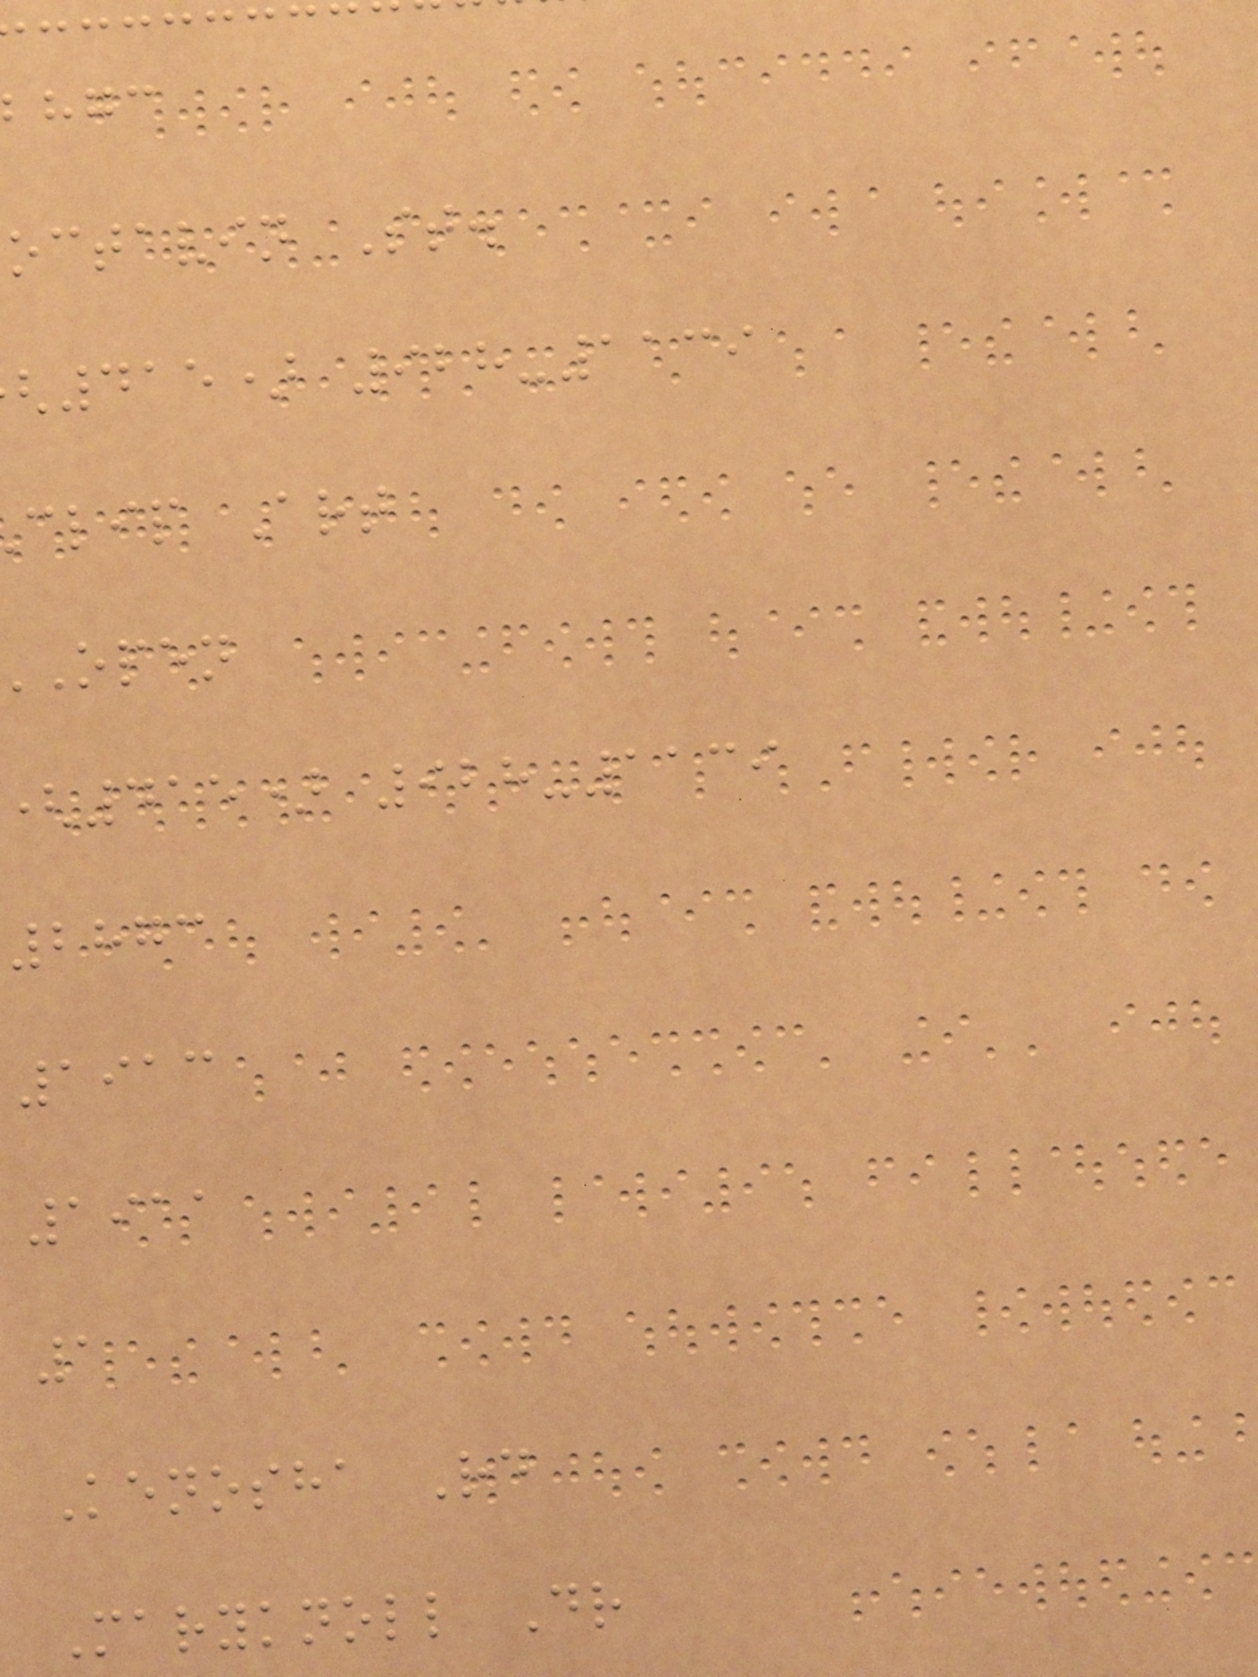octavin St.
415) 928-1139
clip Art
open
415) 928-1139
2873
1913
1911
1
Kenosha Rd
Maryknoll Dr
